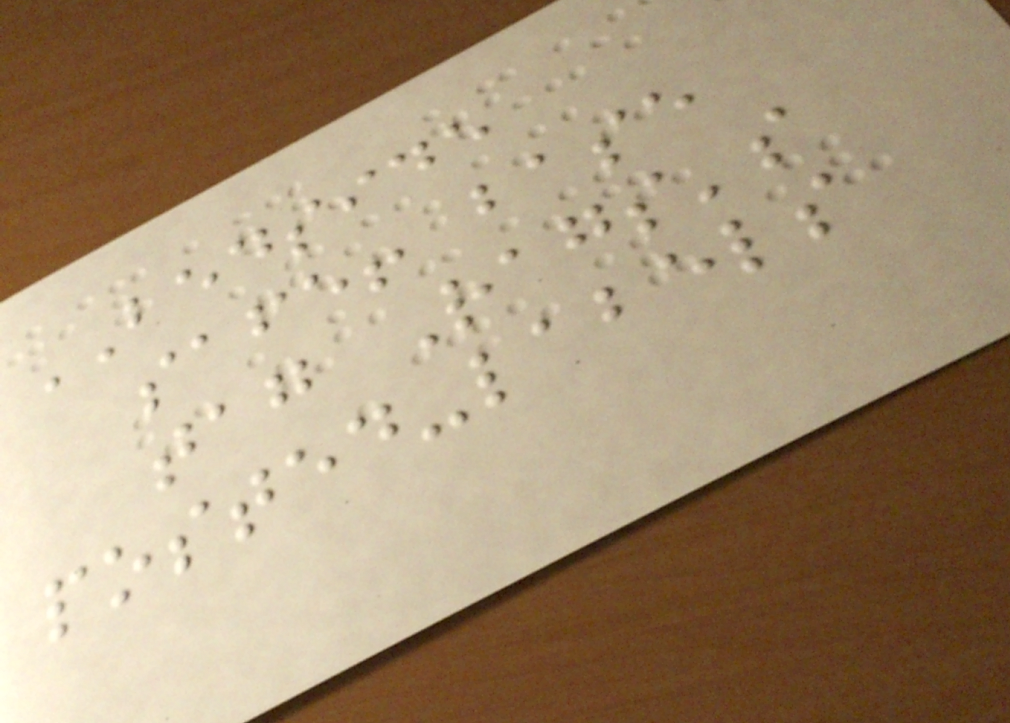BEDSIDE
safe! base
tag Rags's
posted-labels
